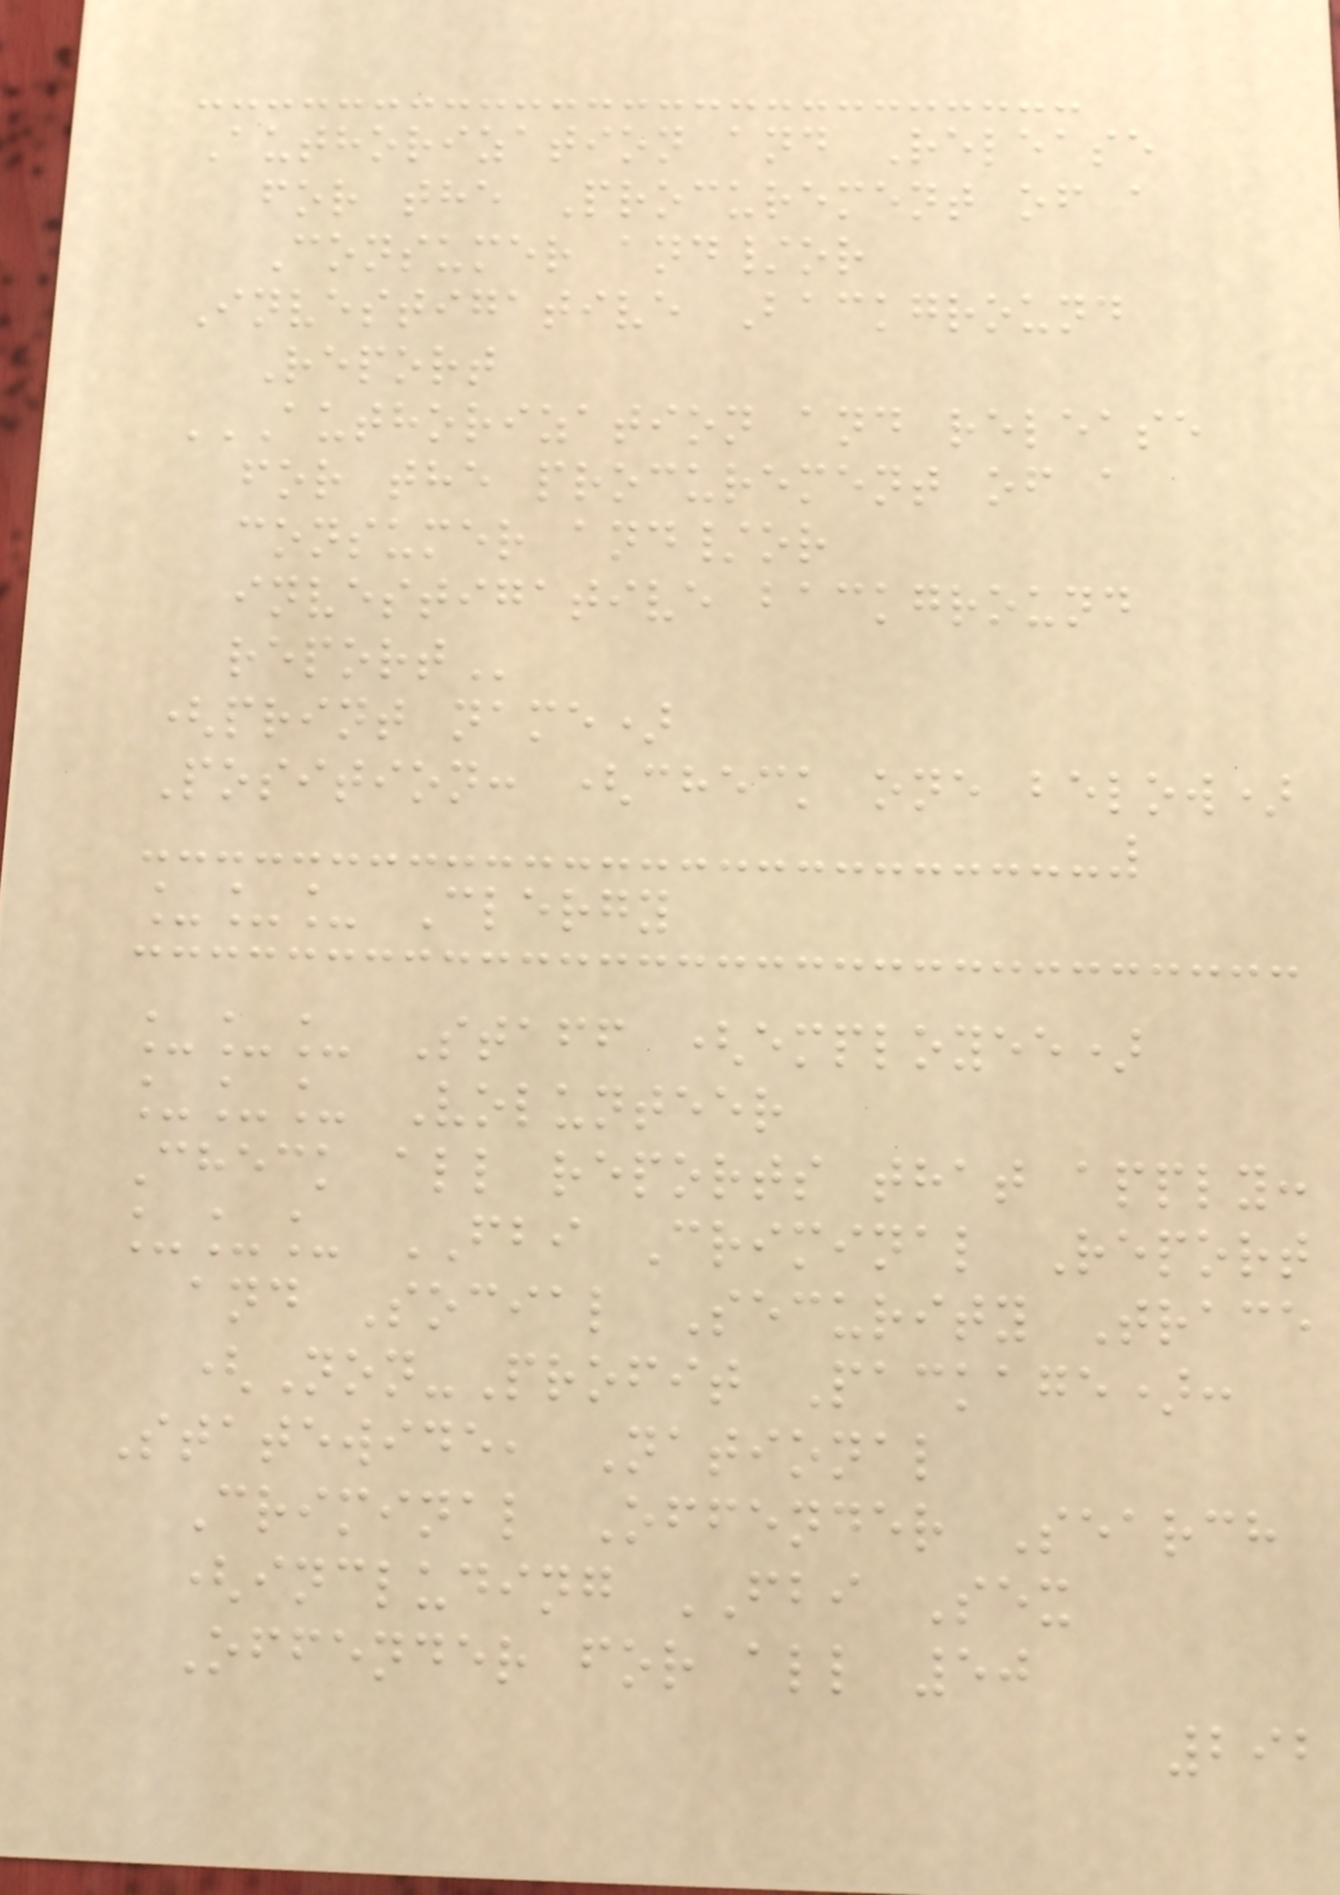Authorization and Release
for the Procurement of a
Consumer and/or
Investigative Background
Report
AUTHORIZATION AND RELEASE
FOR THE PROCUREMENT OF A
CONSUMER AND/OR
INVESTIGATIVE BACKGROUND
REPORT
(print name)
Position: (check one below)
___ Clergy
___ Staff (employee)
___ Volunteer
Check all reports that apply:
___ FBI Criminal Report
and Social Security Trace
(Non-Profit Package):
Statewide, National
Criminal Offender Search
(including FBI Sex
Offender for all 50
292
